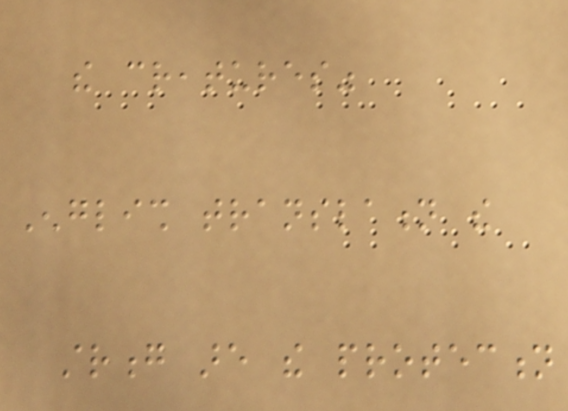the creatures"
English translation the
strong are the protection
